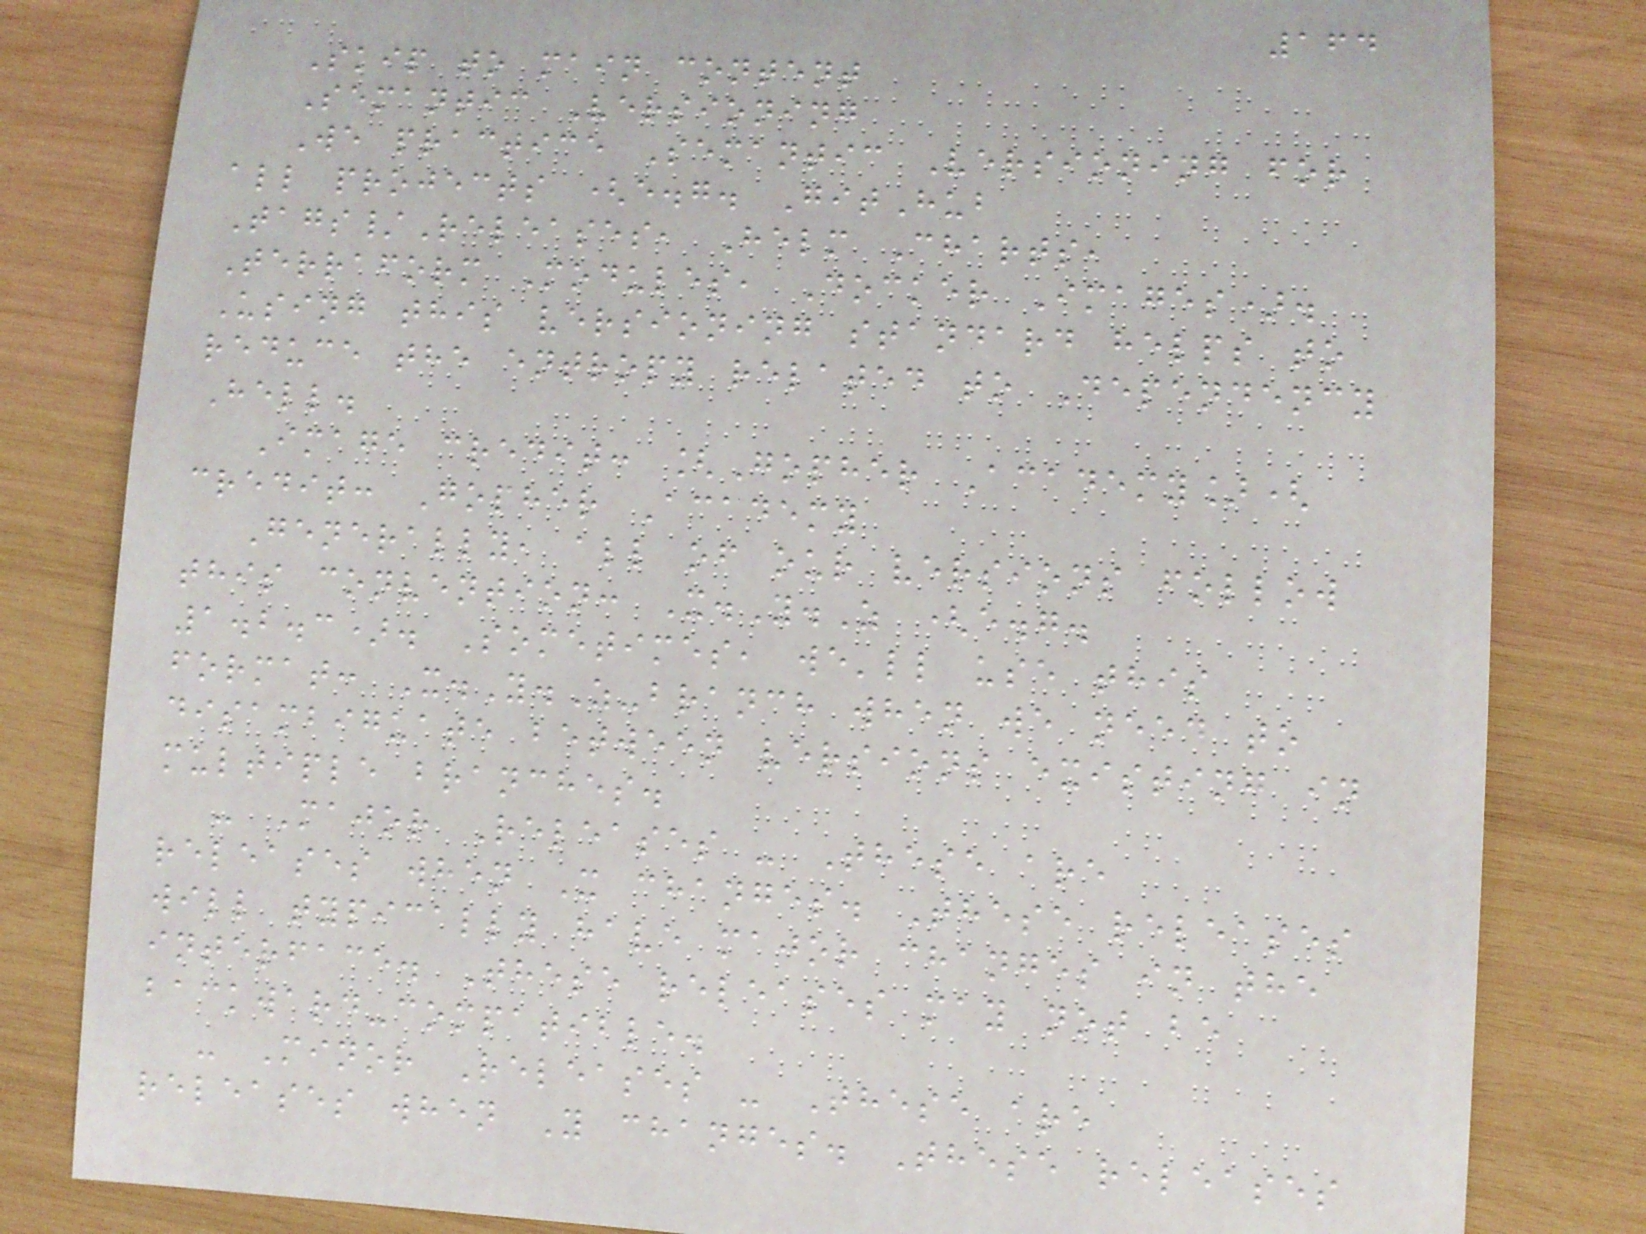164
Skip to main content
Semantic Versioning
We practice Semantic Versioning for
all projects (e.g. GitHub
Tags/Releases, Helm Charts,
Terraform Modules, Docker Images).
Using this versioning standard helps to
reduce the entropy related to Dependency
Hell.
Image credit: [Gopher Academy](
credit: Gopher Academy
Generally, all of our versions follow
this convention: X.Y.Z (e.g.
1.2.3). Sometimes, we'll use this
format: X.Y.Z-branch when we need to
disambiguate between versions existing in
multiple branches.
- Major Releases - These are
releases when X changes. These releases
will typically have major changes in the
interface. These releases may not be
backward-compatible.
- Minor Releases - These are
releases when Y changes. These releases
